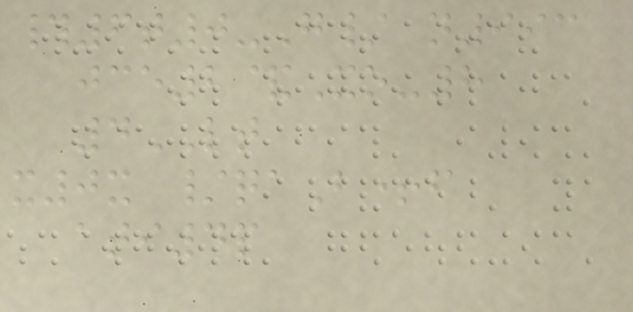#6t0-G/ n993
jce2&Xo-8
4LT
x0x /qaB+f
ati4p
